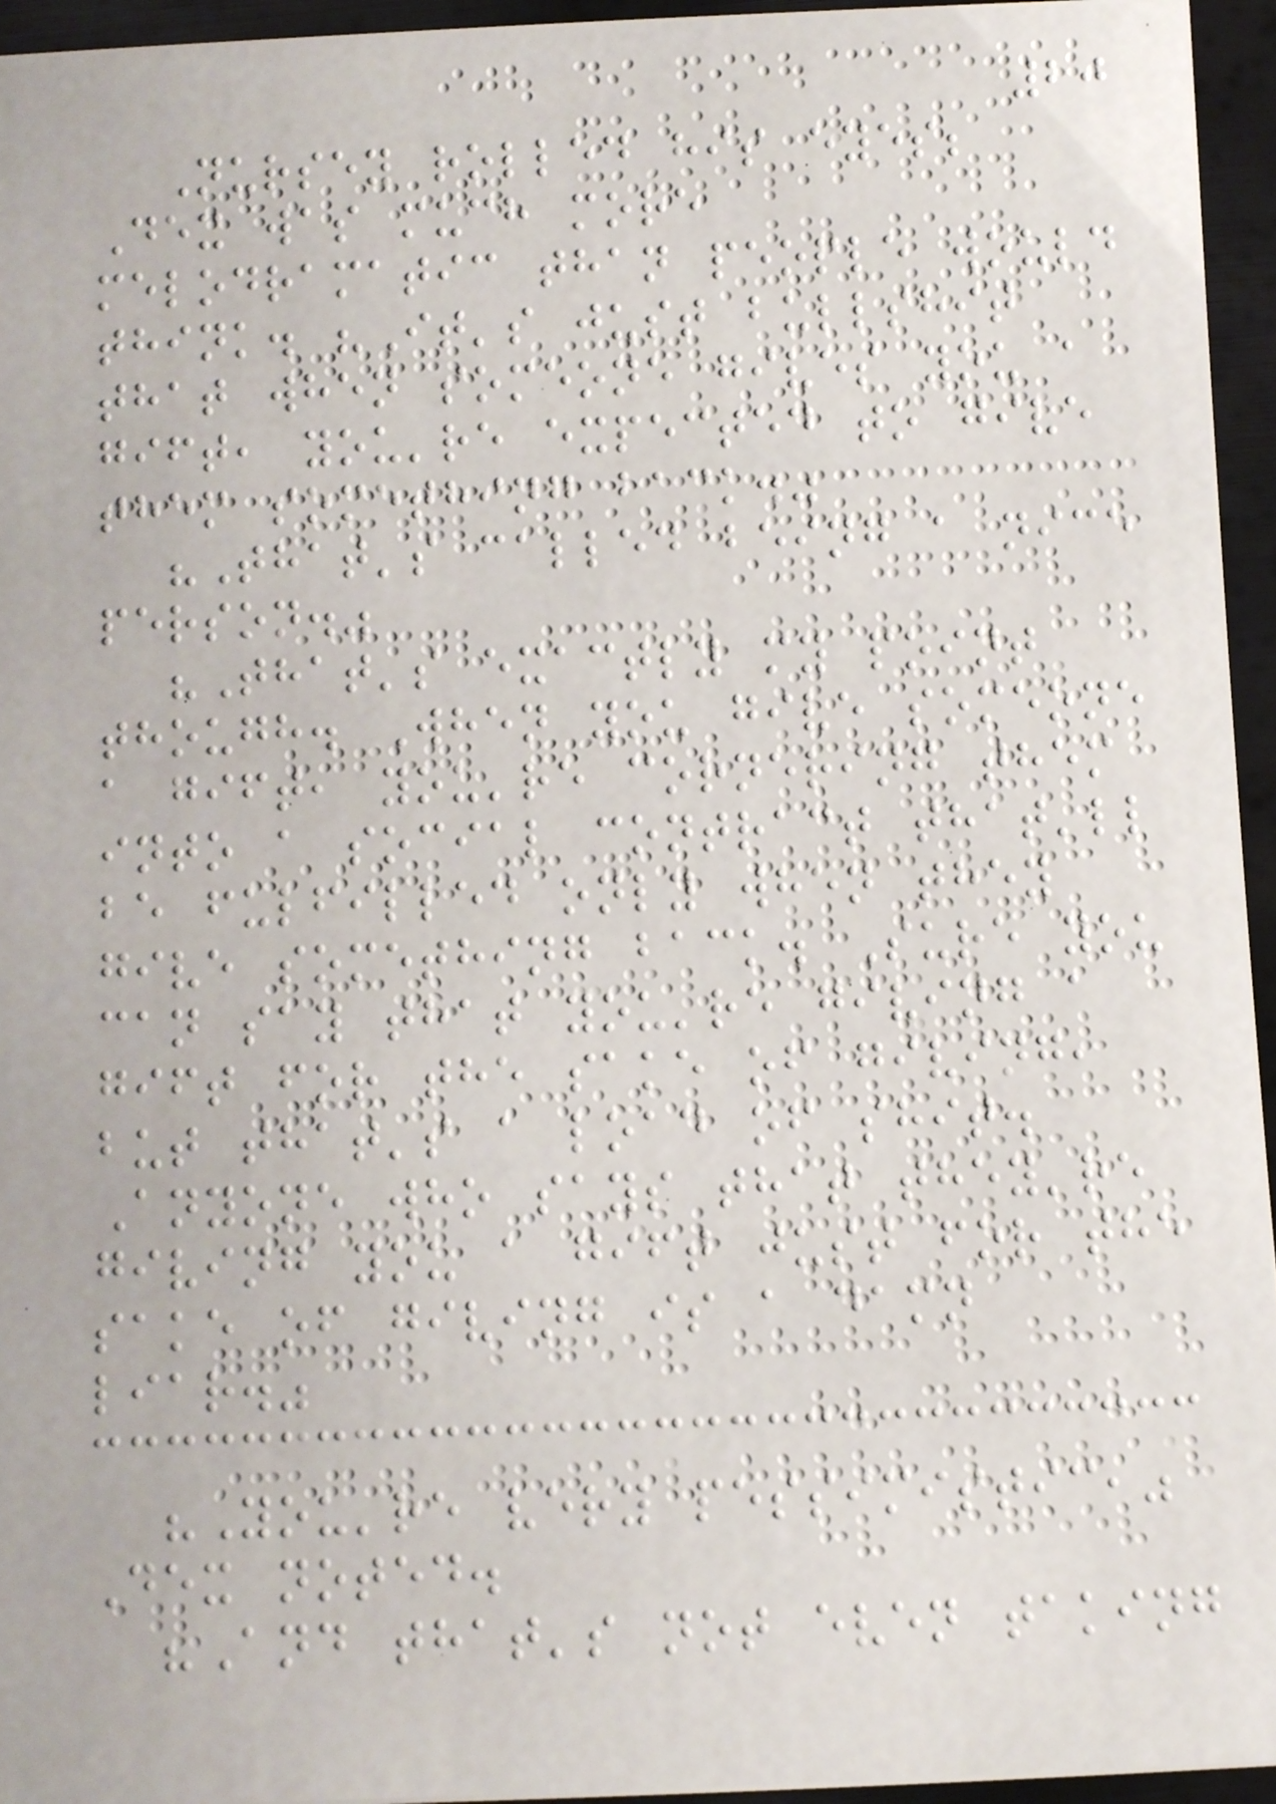20
Nursey rolled his eyes;
Dex was much more
melodramatic than people would
think. "It's just bullshit
that when someone gives you a
gift, you're expected to give
them something back."
"That's called being a nice
person."
"That's exactly my point
though. When you give someone
a gift, you're cornering them
into a social contract that'll
be fulfilled only when they
give something back. Sure you
can say that you're giving a
gift for the sake of giving,
but that's a load of shit.
Anyone who says that they're
giving you a gift just for the
sake of giving is a damn
liar."
"You're very pessimistic,"
Dex noted.
"And that's not even taking
